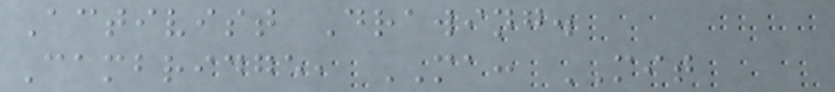Activist Drawing.
Cambridge, MA: MIT
